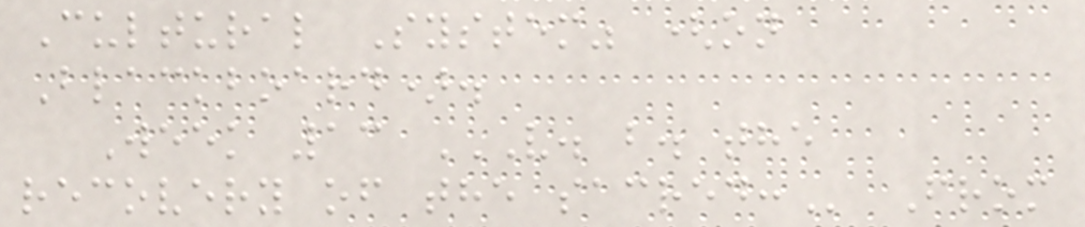Cultural System" (on
Blackboard).
Week 13 V. B. THE
RECOVERY OF THE SACRED: From
